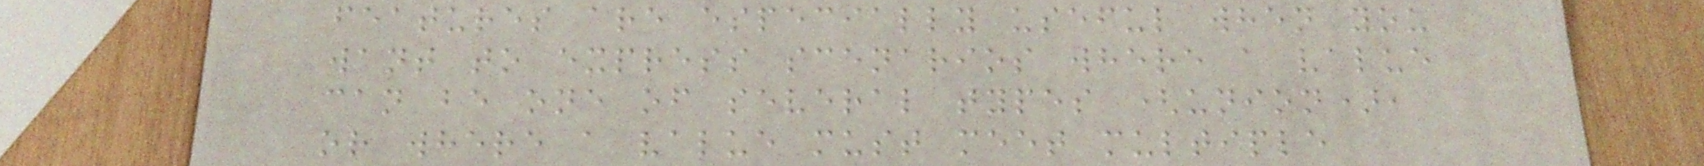features are especially useful when you
want to express scenarios where a value
can be one of several types (union),
or where a value must meet multiple
